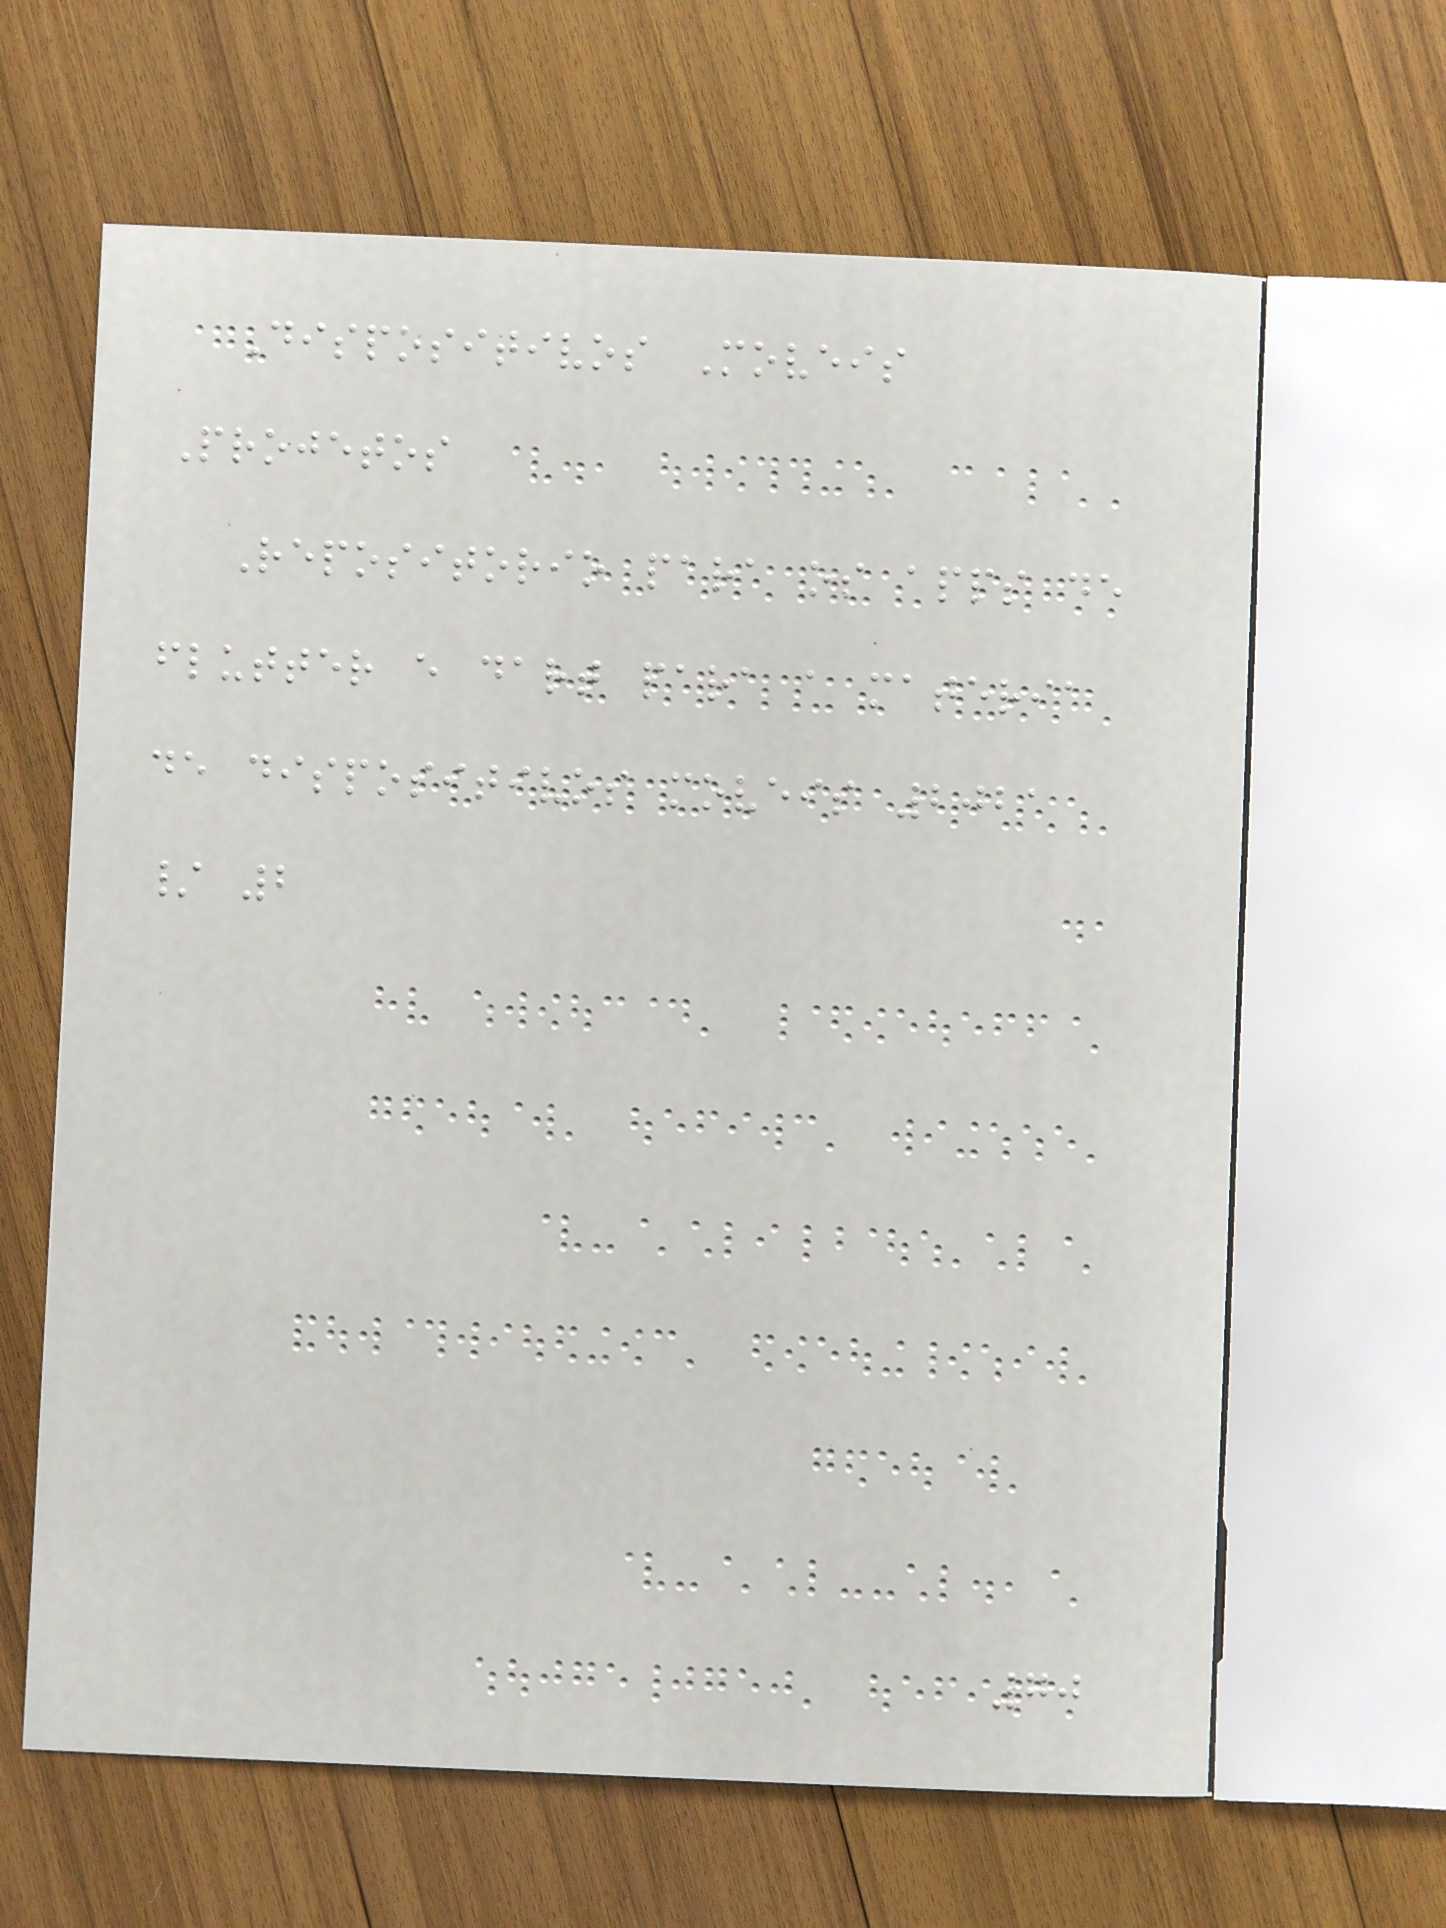Dispositivos Moveis
Projetos
Repositorio para os apps de
flutter e dart para a materia
de dispositivos moveis 2021
/ 2
70
